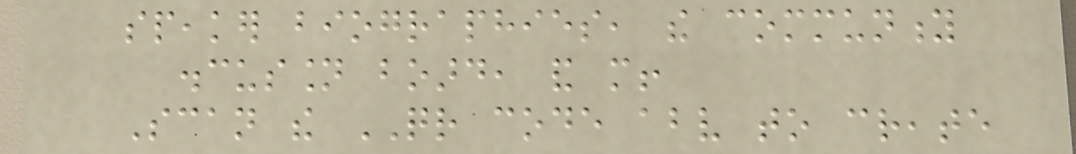speaker biographies, the community
discussion board, and more!
Scan the QR code above to create
